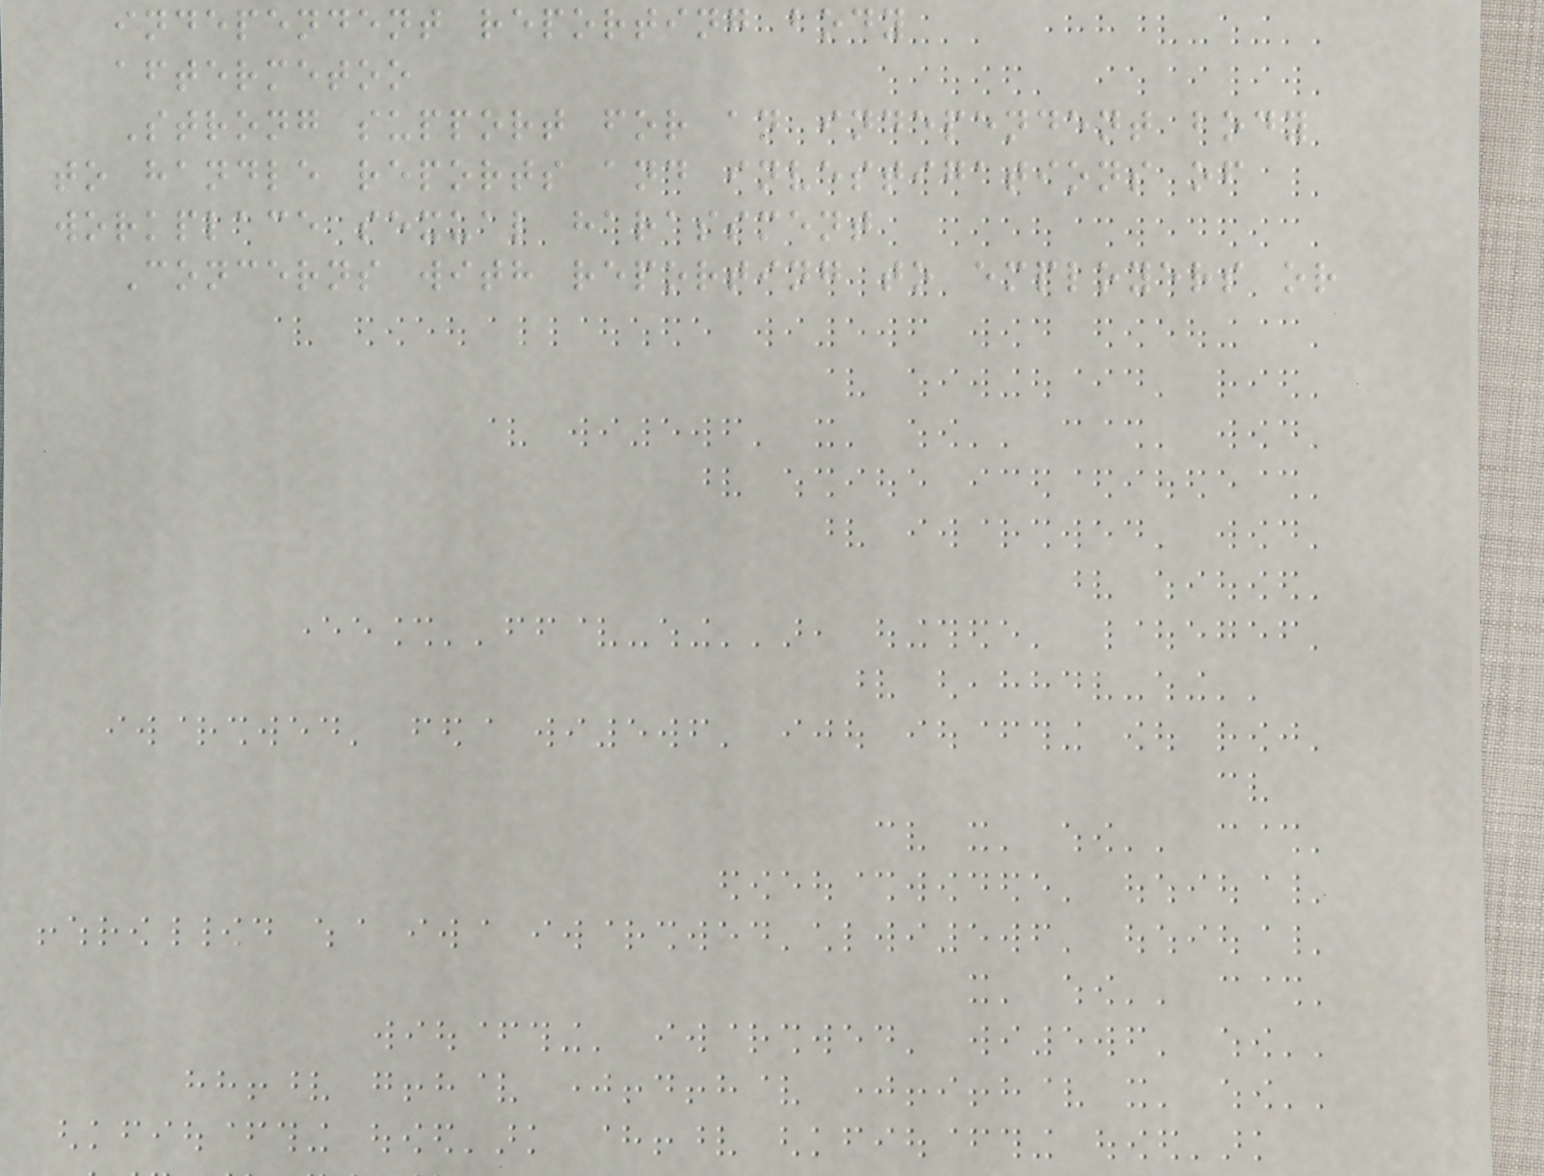independent reporting body
aftermetoo
Strong support for an independent body
to handle reports and investigations of
workplace sexual harassment
Concerns with reporting to employers or
